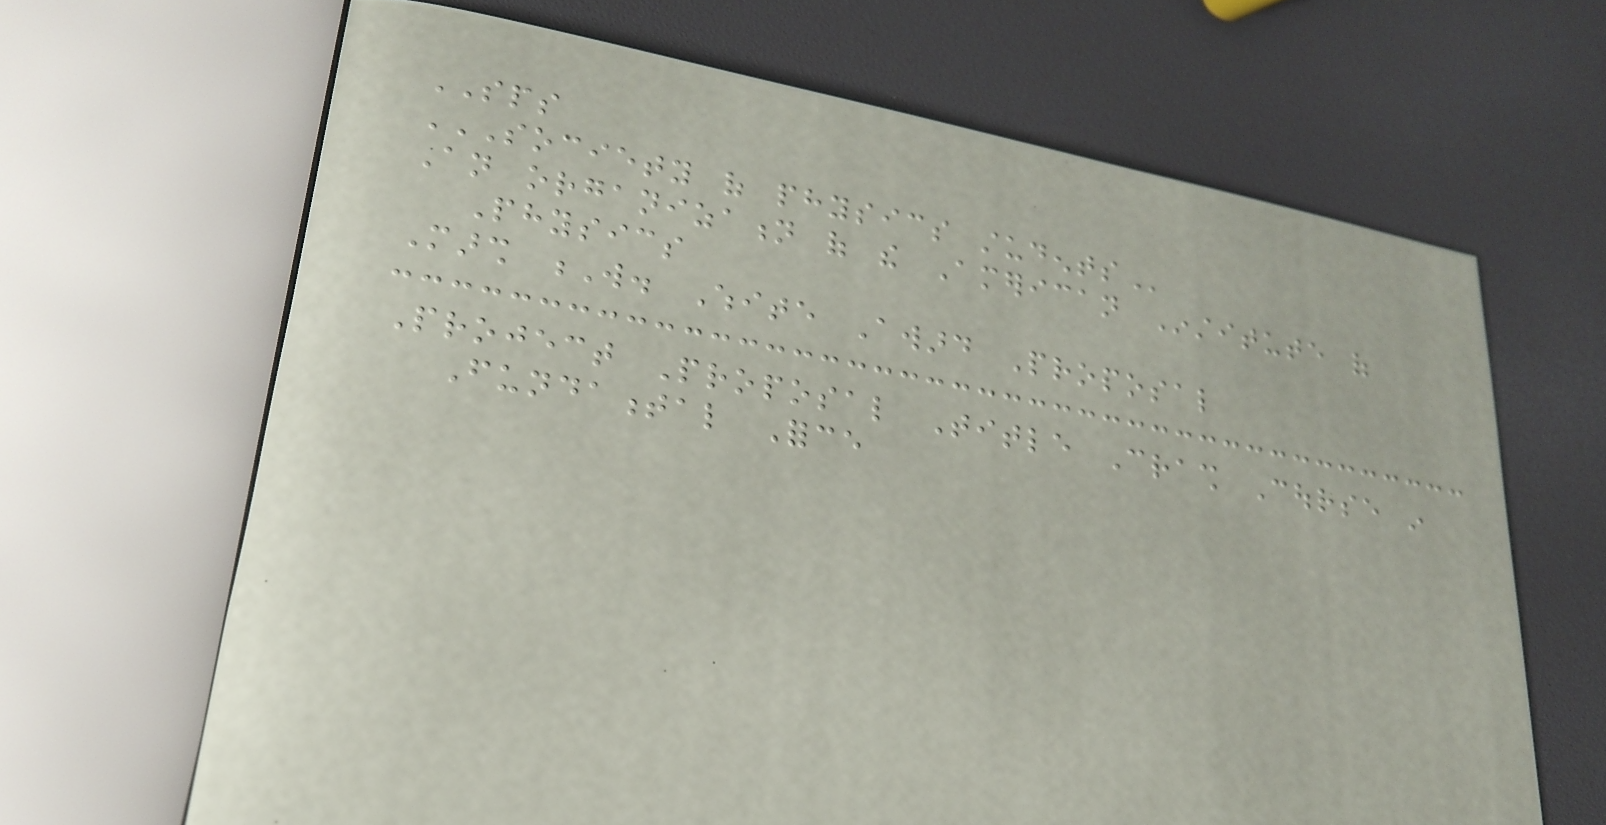SPS
SOCIETY OF PHYSICS STUDENTS
An organization of the American Institute of
Physics
Marsh W. White Award Proposal
Project Proposal Title Crash Course in
Fundamental Force
